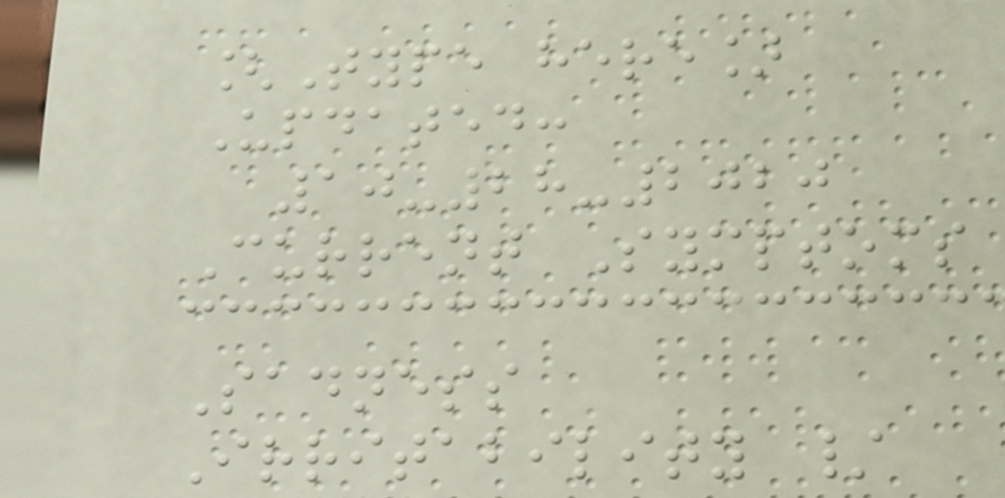[Type here]
Updated:
10-28-2020
Current Symptoms
Sadness
Irritability /
